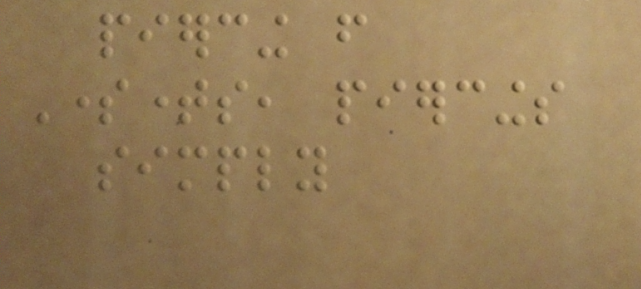piercing from
Sometimes, piercings
simply
